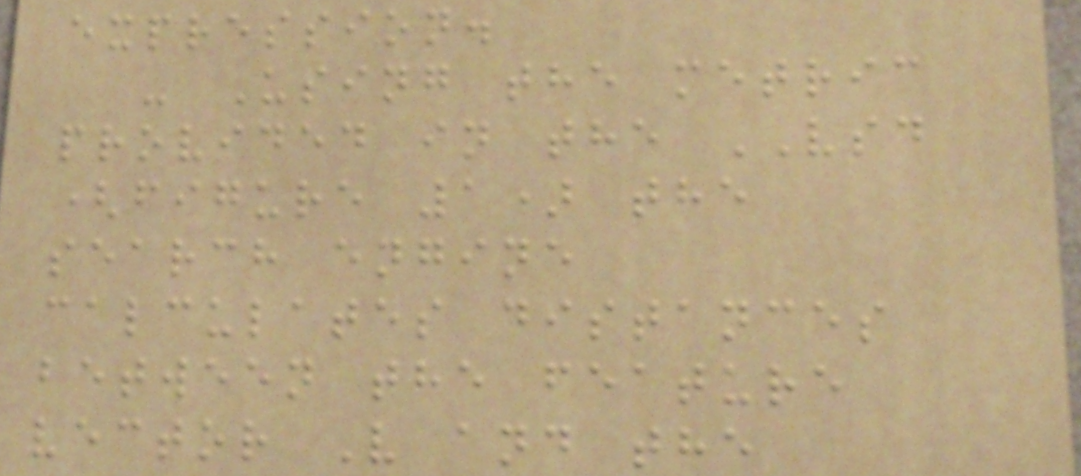expression.
- Using the metric
provided in the VSD
(figure 1) the
search engine
calculates distances
between the feature
vector V and the
